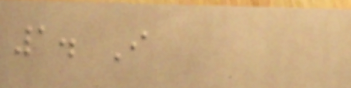1. I
